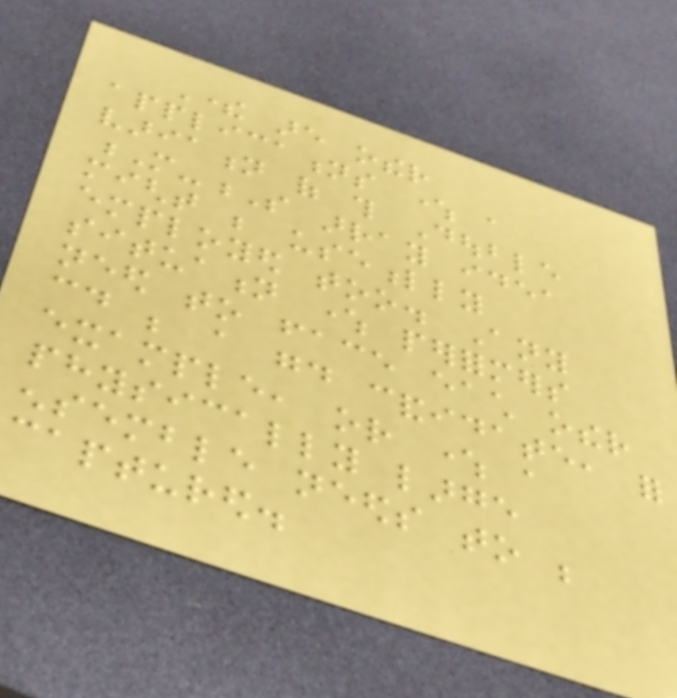There are other
applications where a
variation of this Double
M-S array idea
might be usefully
employed too. Any
situation where performers
need to face each other
could be a good candidate, for
example, or where a
physically large
ensemble needs to be
captured.
